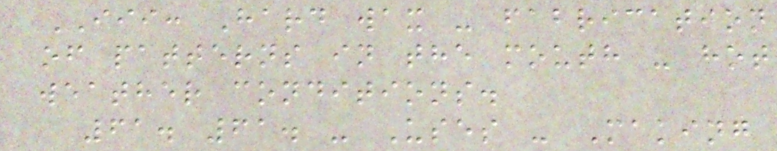III: Hard wax - fabrication
of patterns in the mouth - hot
weather conditions.
61. 61. - Uses - Making
